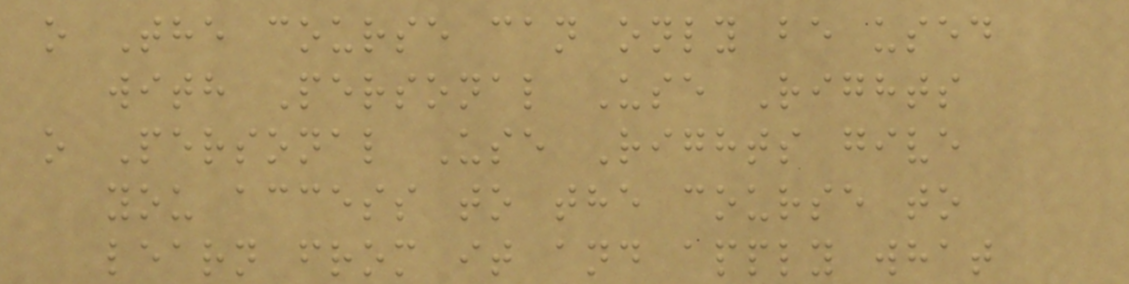o The course can only be used
with Personal Use Rights
o Personal Use Rights give
you access to the course to
learn from it and apply what
